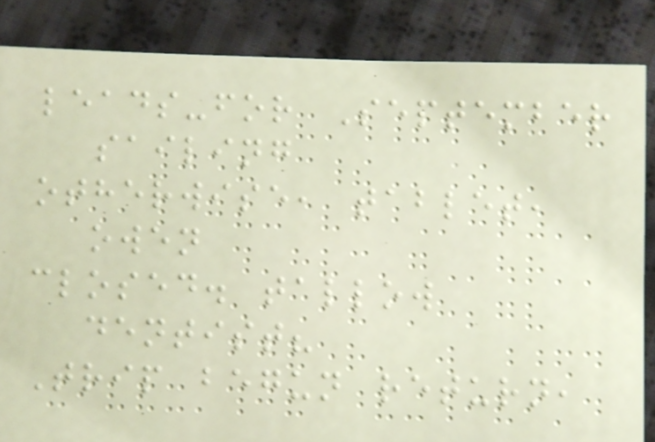leads-for September
sailing
otherwise, tablet,
owen
closed. tallow
dentist?
Trip begun return,
